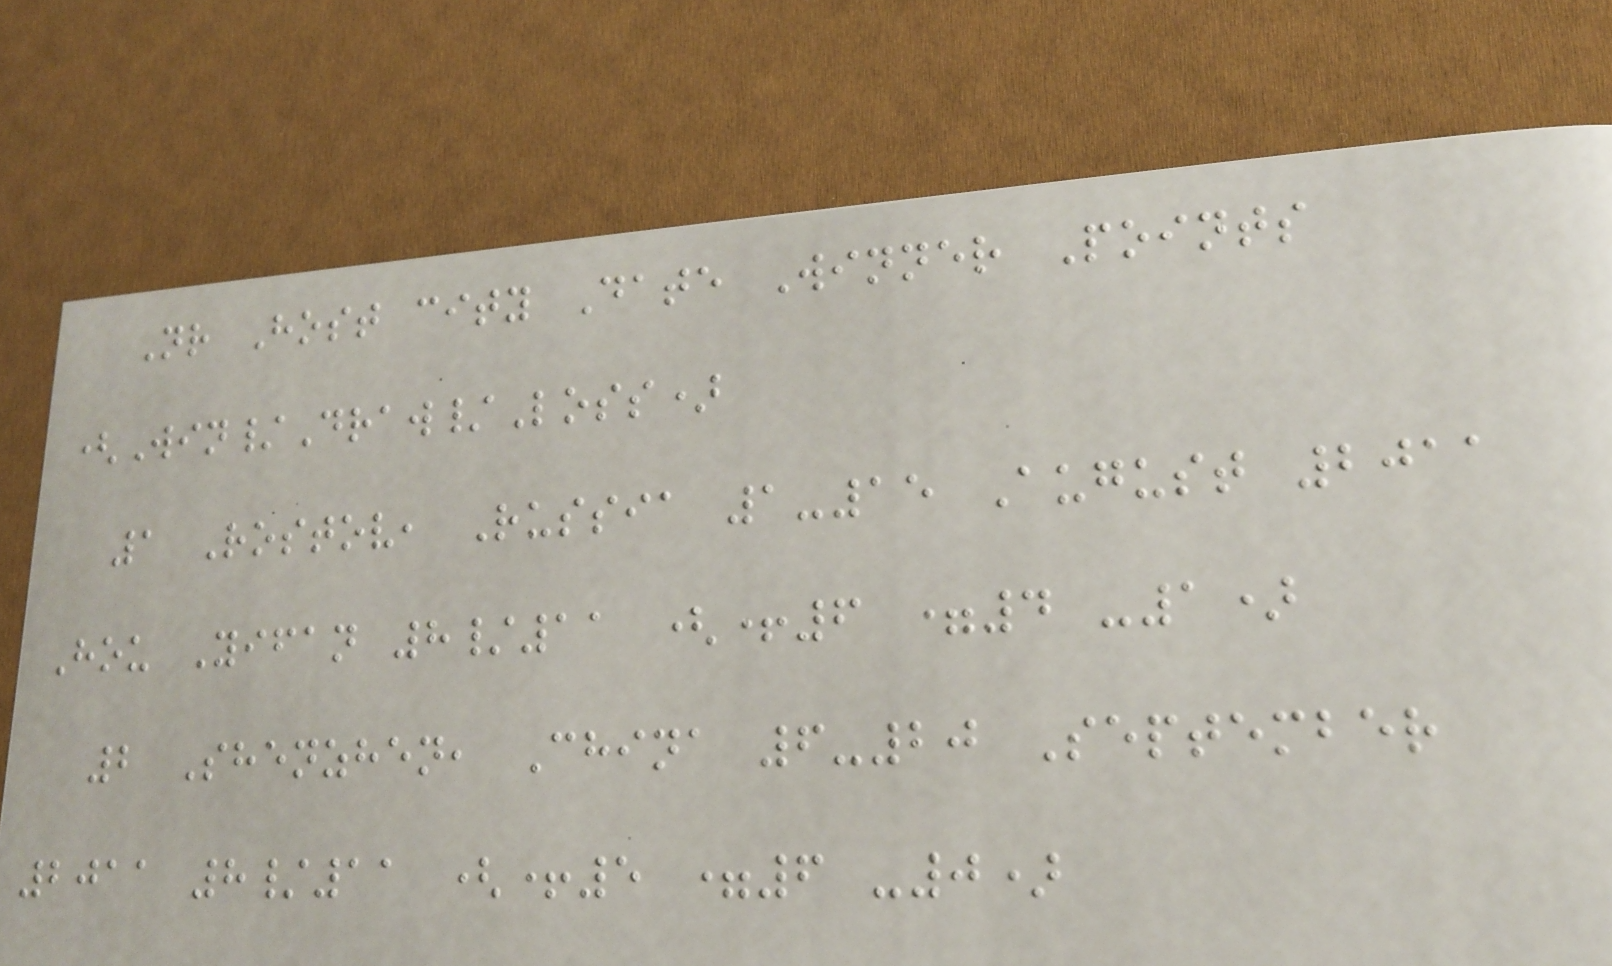Nr Host city Date Winner Points
(Win/Draw/Loss)
1 Rostov, Russia 1-15 August 2011
Hou Yifan 8/11 (+6 =4 -1)
2 Shenzhen, China 6-20 September
2011 8/11 (+5 =6 -0)
